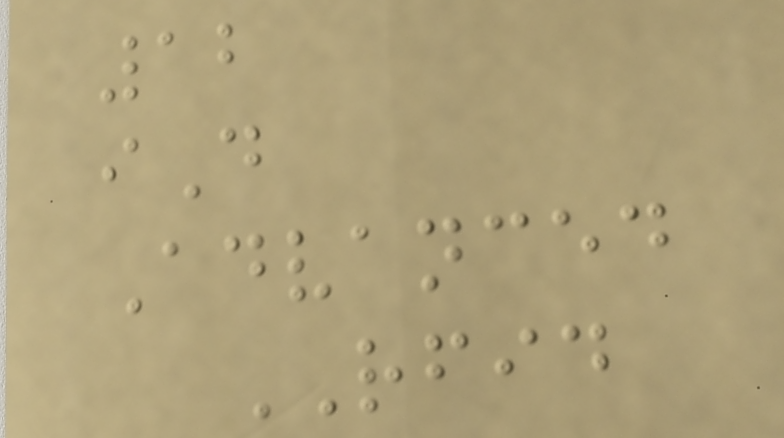12
iD
Advanced
RFID
